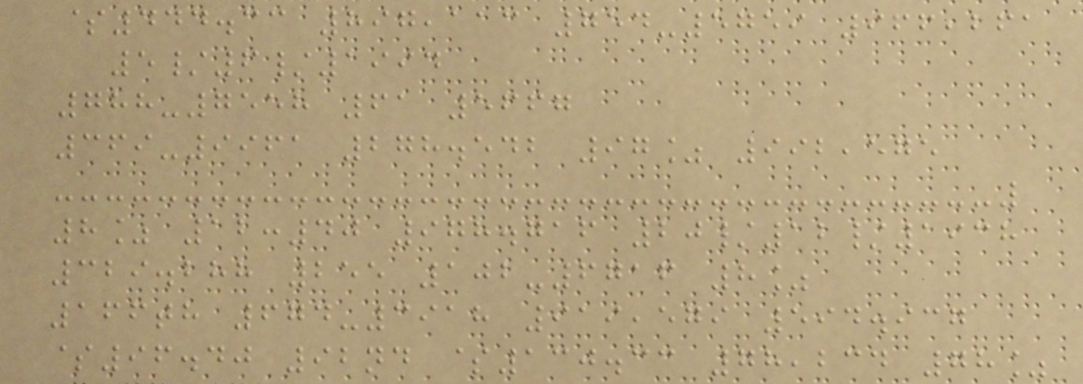$444.33 897,113 754-5759 966,261
5/6/1994
788-7558 61 5667
369-9961 278.542 97% 992,575
8% 12:40 978.716 20/12/1938
329.288 255 102-6716 8%
166th 674-3918 919,579 594.937
$96.40 92nd $130.33 78,234 78%
